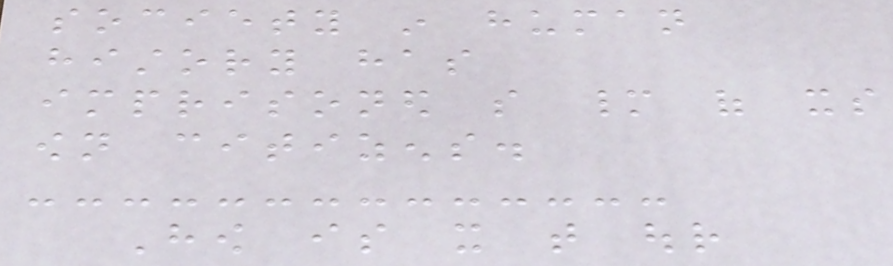society in human
history has
imprisoned so many of its
own citizens.
How is it that our
